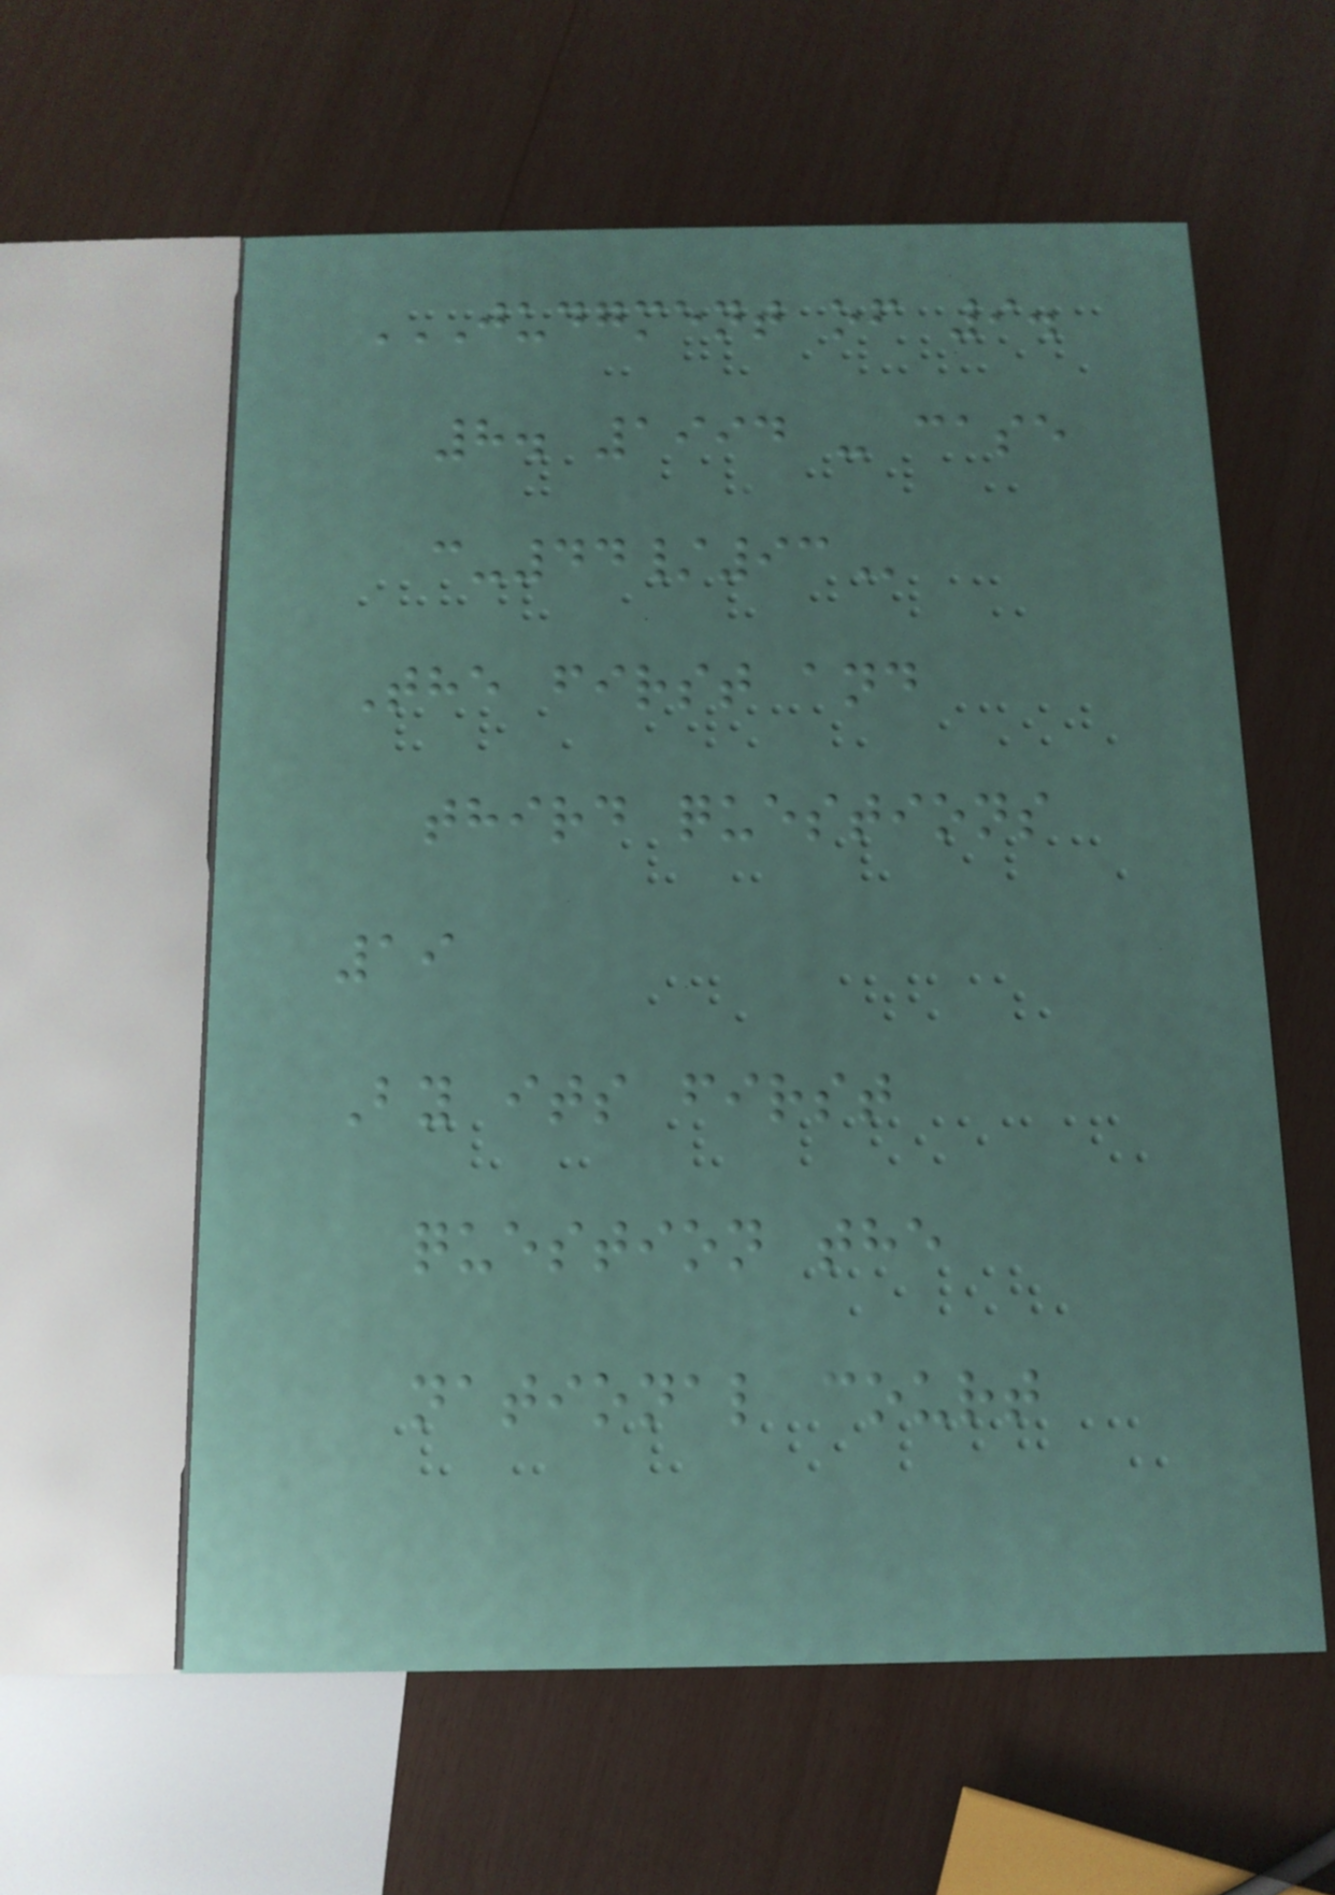JUDGMENT OF 9.
8. 1994 - CASE
C-44/93
The first and
third questions
19
By its first
question the
national court
